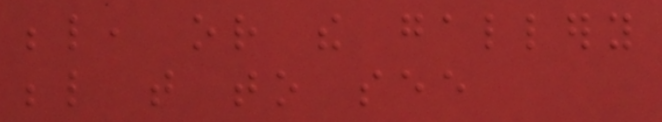below, or the gallery
below that to see
